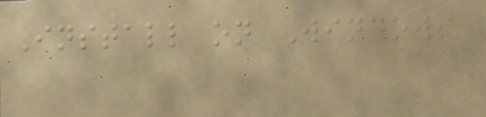Install on Windows
